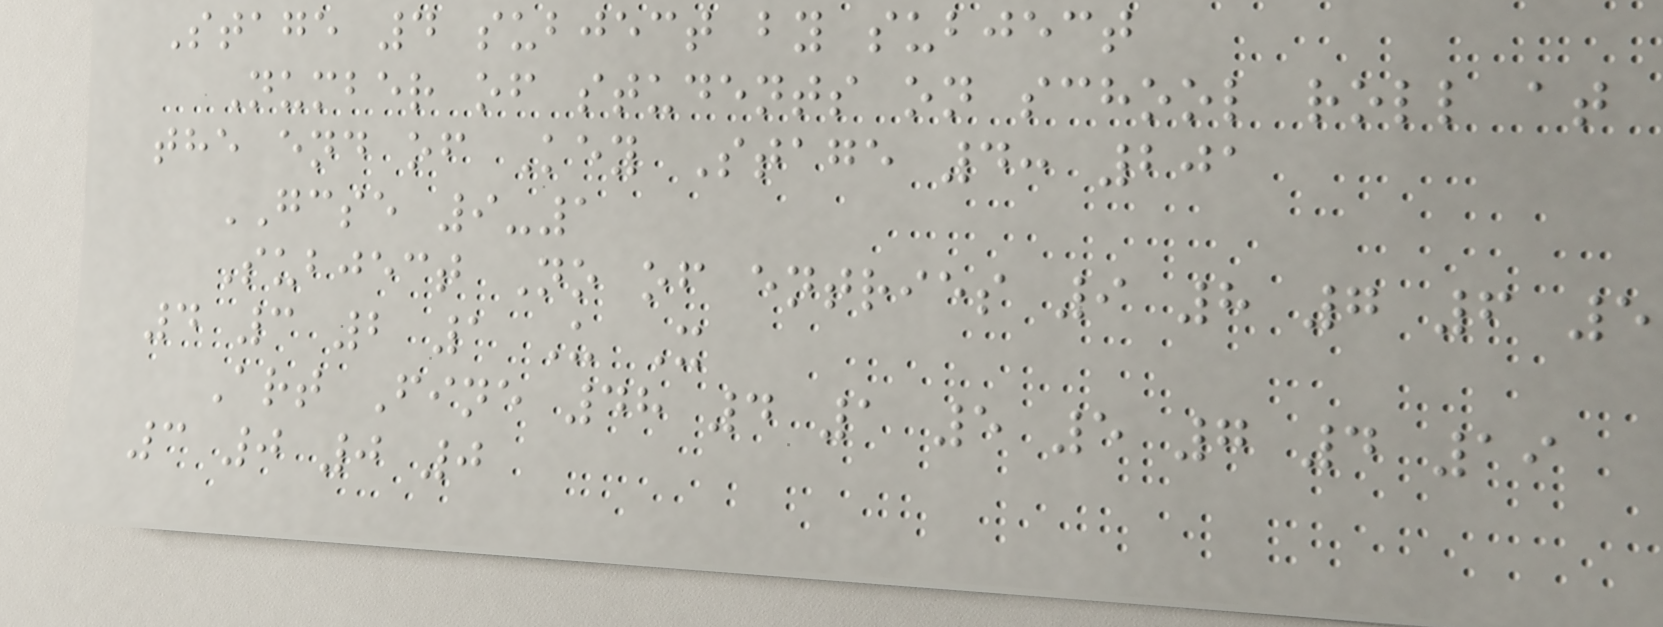Stage 4 subject by subject
Number of students on school roll at
the end of Key Stage 4: 201
GCSE 9-1
Subject No of entries 9 8 7 6 5
4 3 2 1 U X
Art Fine 48 4 1 5 5 7 4 19
3 0 0 0
